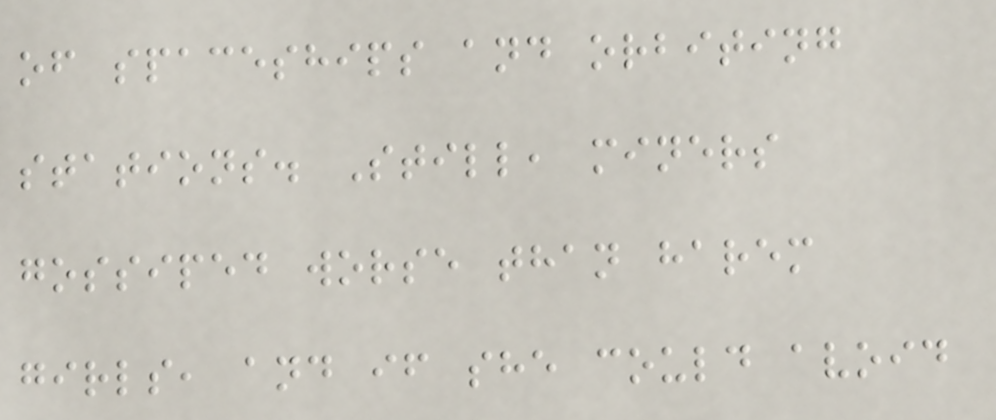of spaceships and orbiting
stations. Still, miners
gossiped worse than harem
girls, and if she could avoid
